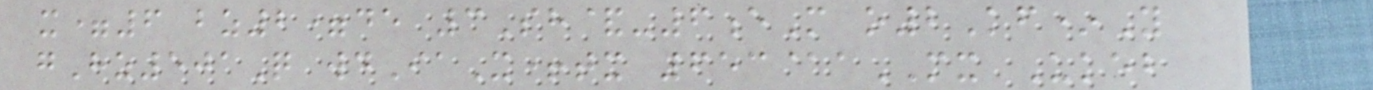x=6 bz2=de 3Sh&-6eM o2Kf*Y
gHz501Q wdIaX+tx 653@aMX Ukeb
